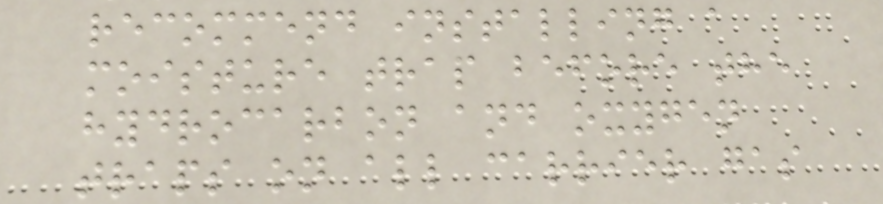recommend installing a
moisture trap before the
hydrocarbon and oxygen
traps on all carrier gas
